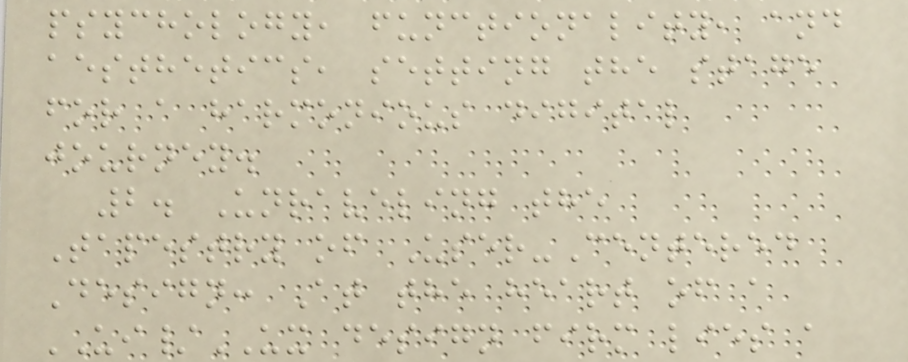psychology, functionality, and
aesthetics, setting the stage
for a harmonious digital
journey.
2. Unraveling the
Tapestry of User-Centered
Design: At the heart of a
UI/UX design firm lies a
